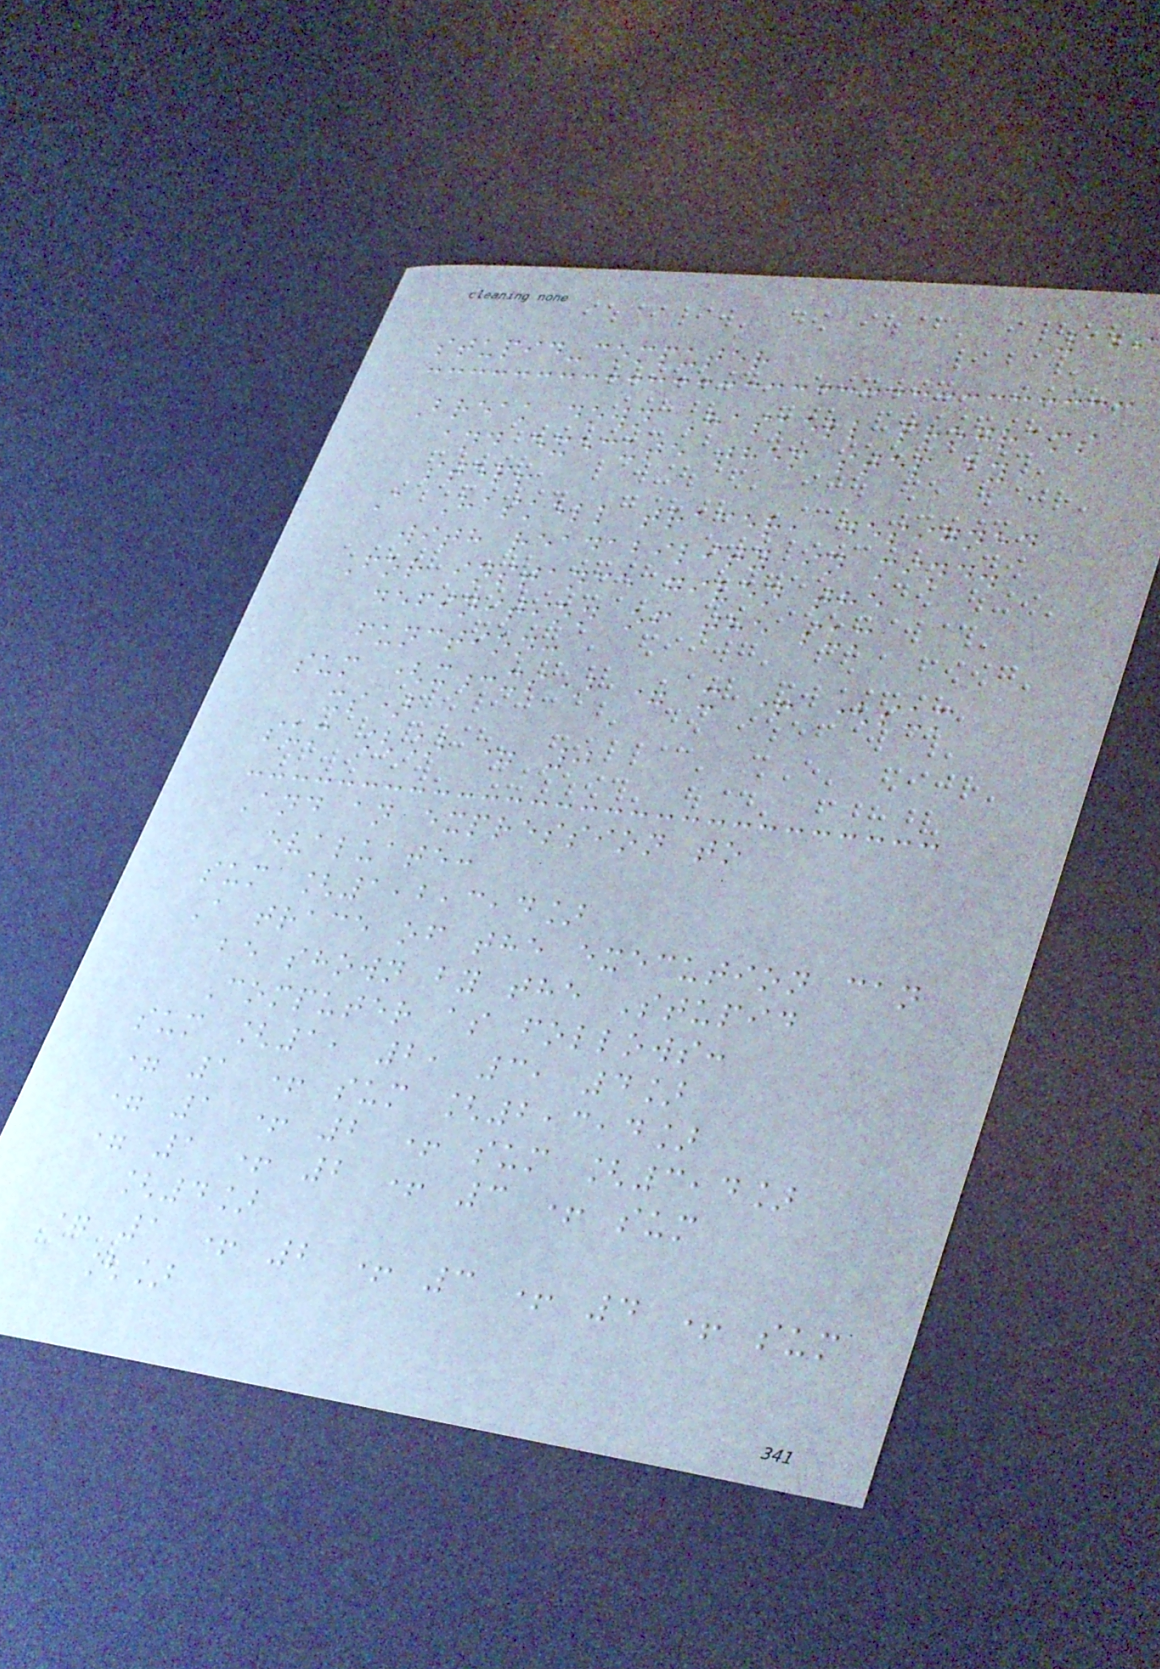129
stupid-computer
Break down Haskell programs
and execute them step by
step!
A Haskell tracer, designed
with readability in mind.
For instance given the
definition of the sum
function:
sum (x:xs) = x + (sum
xs)
sum [] = 0
And an expression to
evaluate:
sum [1,2,3,4]
A trace of the execution can
be shown by the Stupid
Computer as follows:
sum [1, 2, 3, 4]
= 1 + sum [2,3,4]
= 1 + 2 + sum [3,4]
= 1 + 2 + 3 + sum
[4]
= 1 + 2 + 3 + 4 + sum
[]
